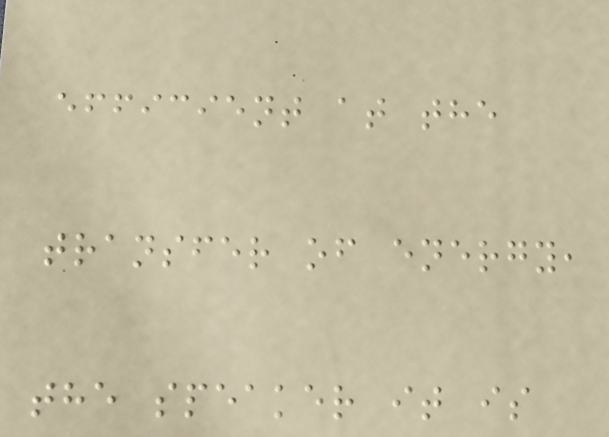efficient at the
transfer of energy,
the speaker it is
